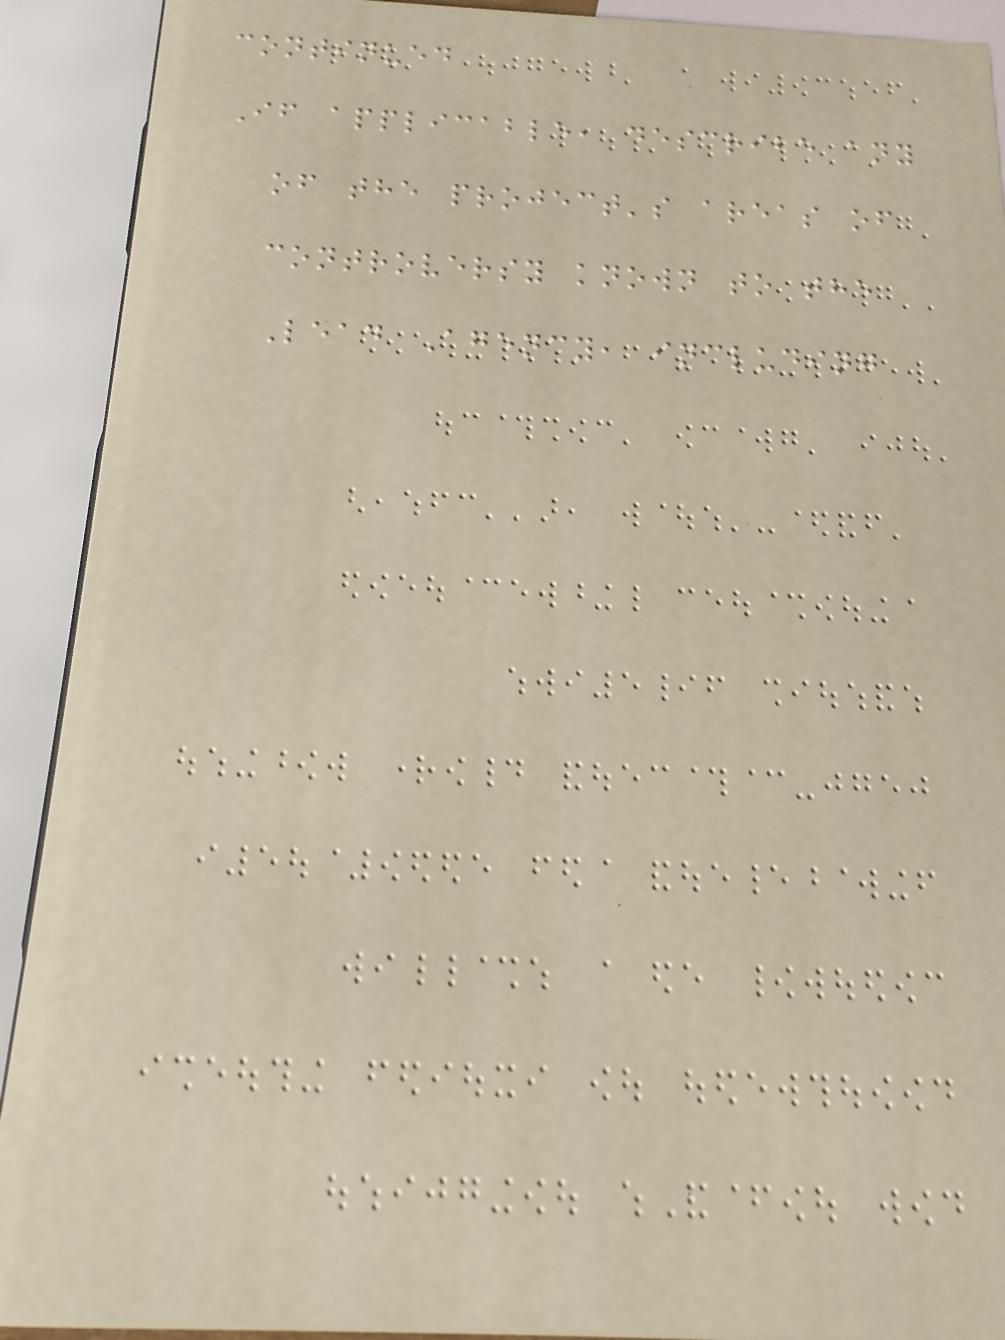continued
If applicable, describe any
of the project's areas of
controversy known to the
Lead Agency, including
